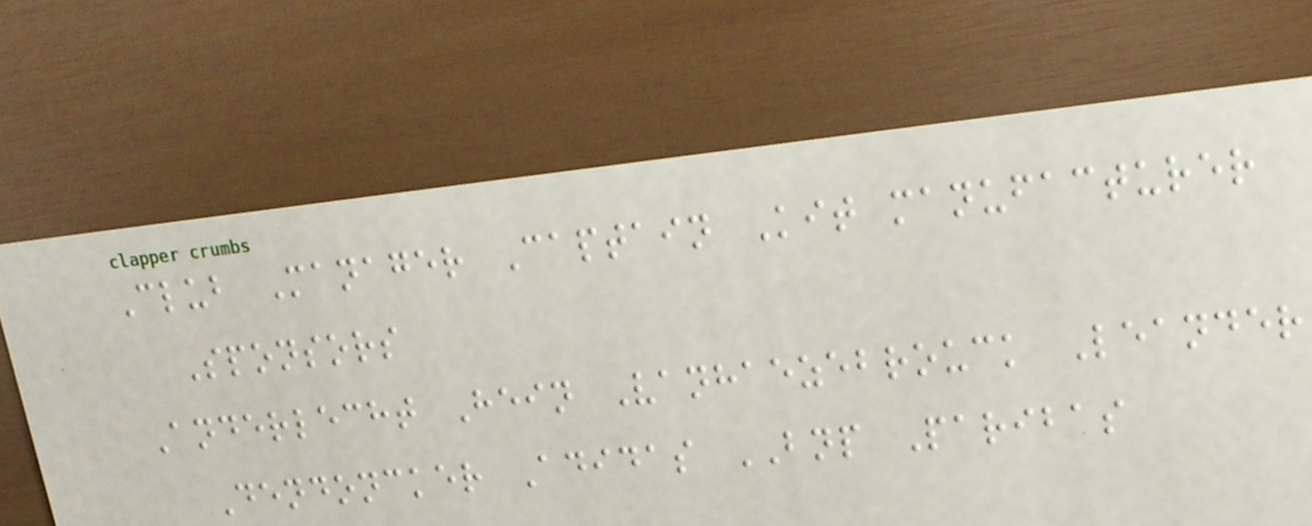Club Manager Captain Kit manufacturer
Sponsors
Anderlecht Hein Vanhaezebrouck Leander
Dendoncker Adidas BNP Paribas
